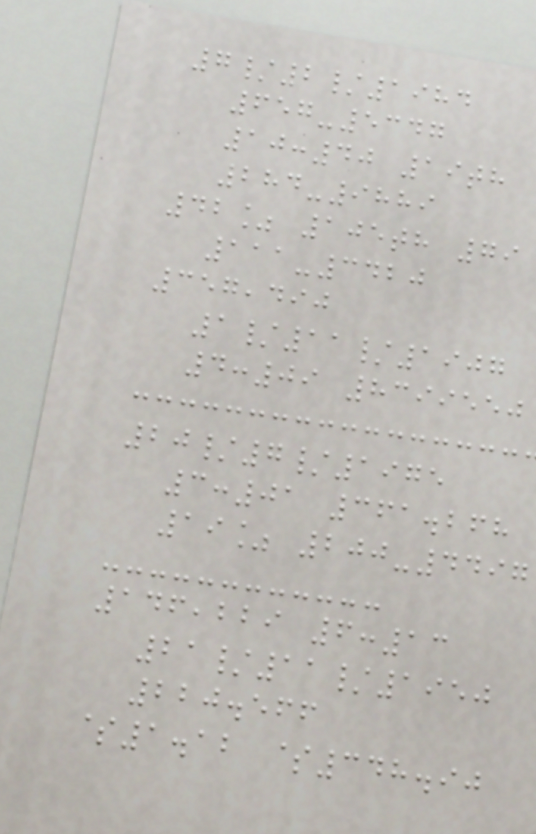7/2/1984
657-5347
10:40 19th
284-9889
42% 105th 79
111-3420
357,490
1/11/1907
4:09 8399550
20/7/1975
3:01 361.268
19% 200-4497
146,229 6:13
21/11/1950
220.566
$1.12 $348.90
